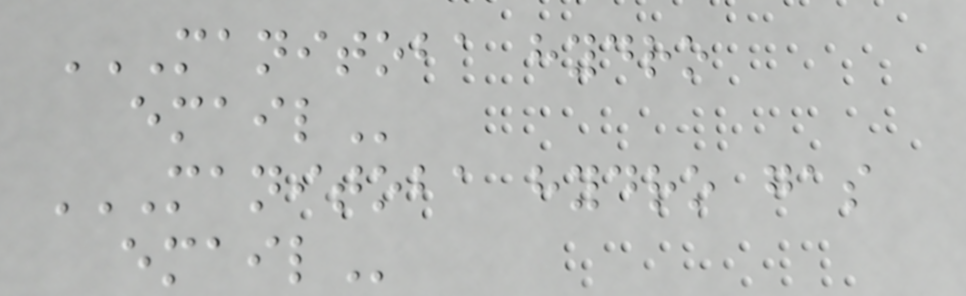MANITOBA HYDRO
EMAIL
MANITOBA HYDRO GAS
EMAIL
